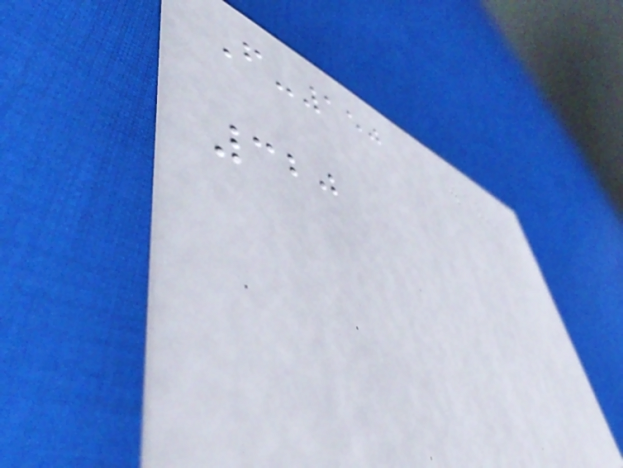F-150
320
